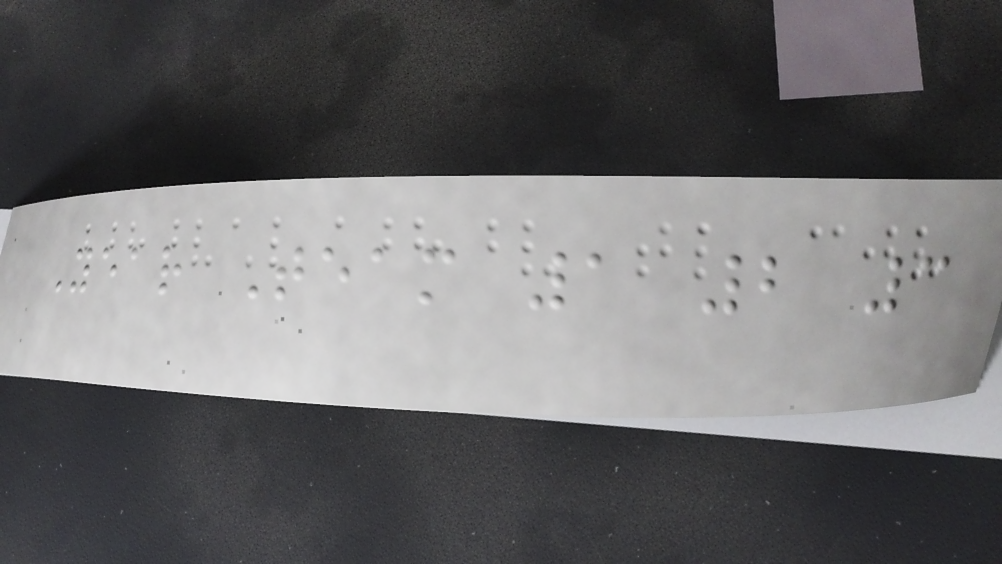Year Team 1 2 3
